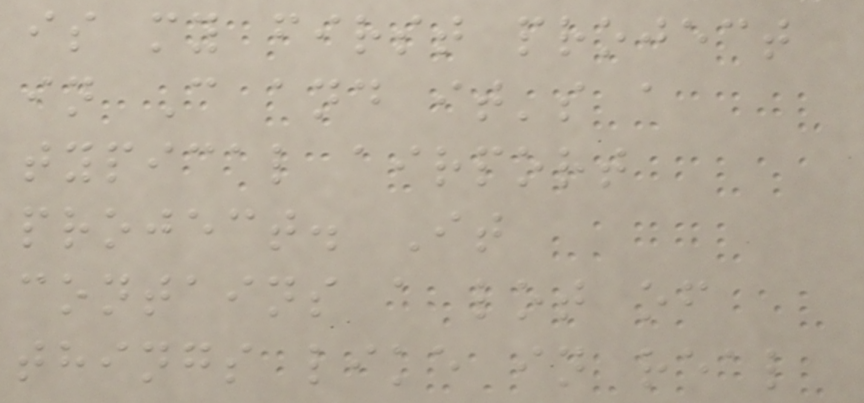is my first project
in C and it's a
typical airport
project. It
contains a lot of
things like in real
